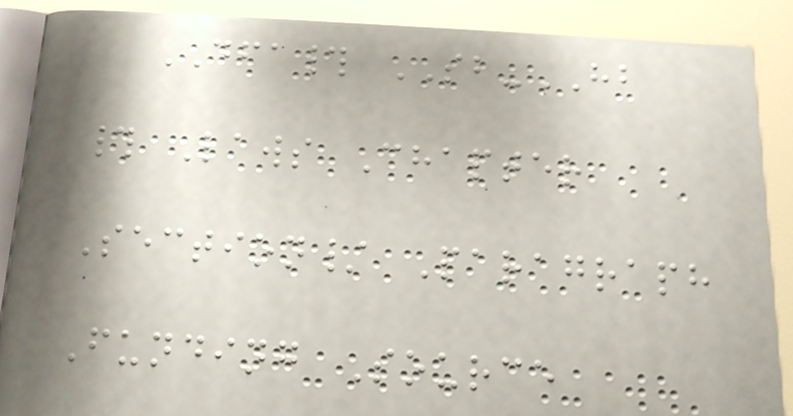DFA# SB-HB
# Laws Chapter
Section/ Paragraph
Funding Source
